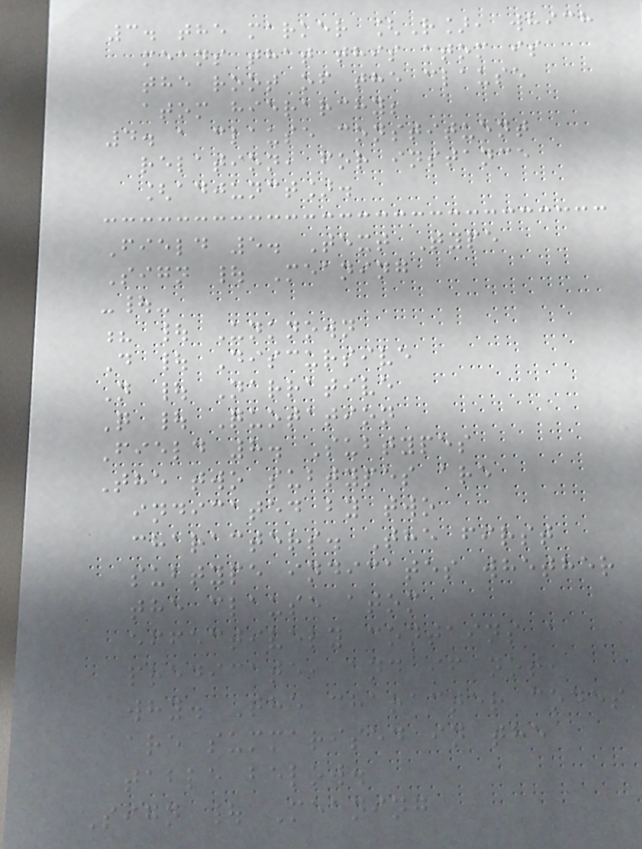3. the marker [R], which
means that this atom is
the root of the clause
atom hierarchy;
4. a clause constituent
relation, for instance
[adjunct].
Field 5. Text Type
Sign | Meaning
-|-
? | Unknown
D | Discursive
N | Narrative
Q | Quotation
Field 8. Subtypes
The two subtypes are
indicated by two
characters. The first
subtype indicates whether
the clause atom
effectively contains a
predicate, and if not,
why. The character codes
are summarised in the
table below.
Sign | Meaning
